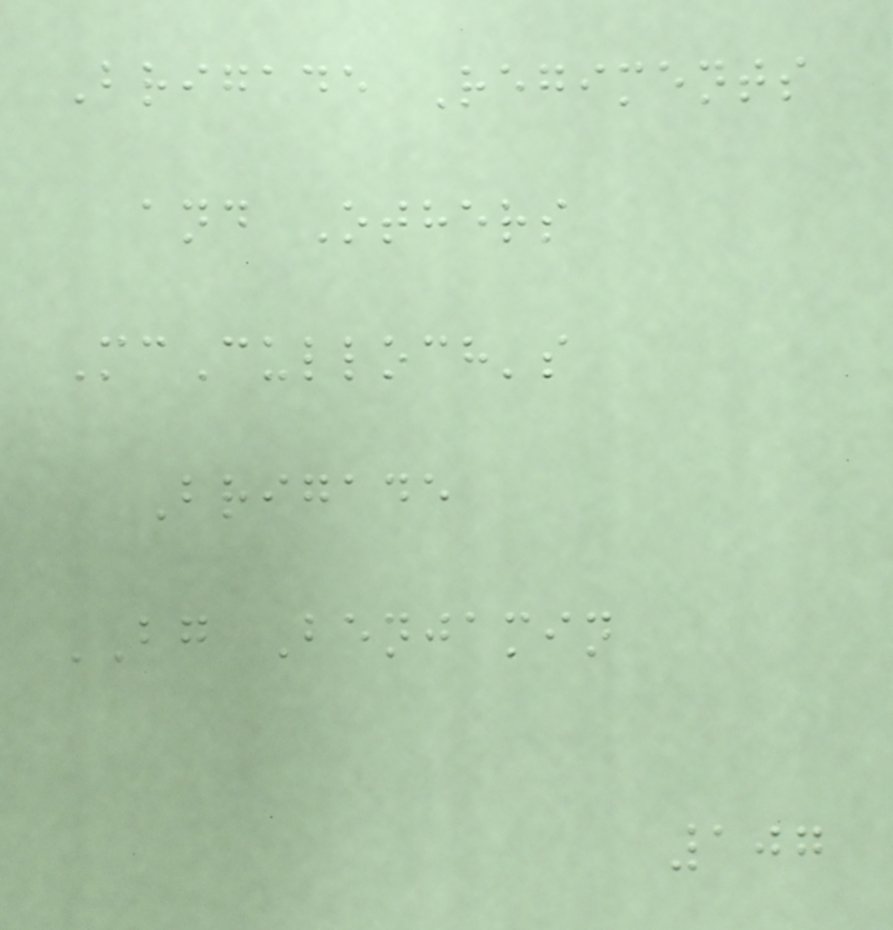Brigade Regiments
and Others
McCulloch's
Brigade
BG Benjamin
107
